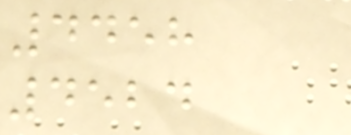4458
4524
